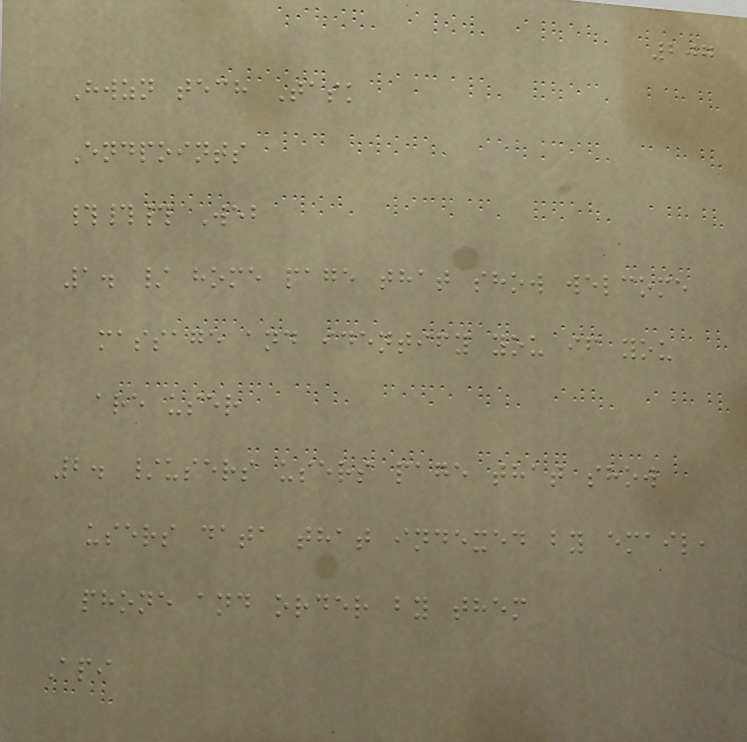207
Hwzn tech Task
Endpoints
### Web
1. / home page that show welcome
massage and identify you if you
are user
2. /users users page that show
users data that indexed by email,
phone and order by them
Api
